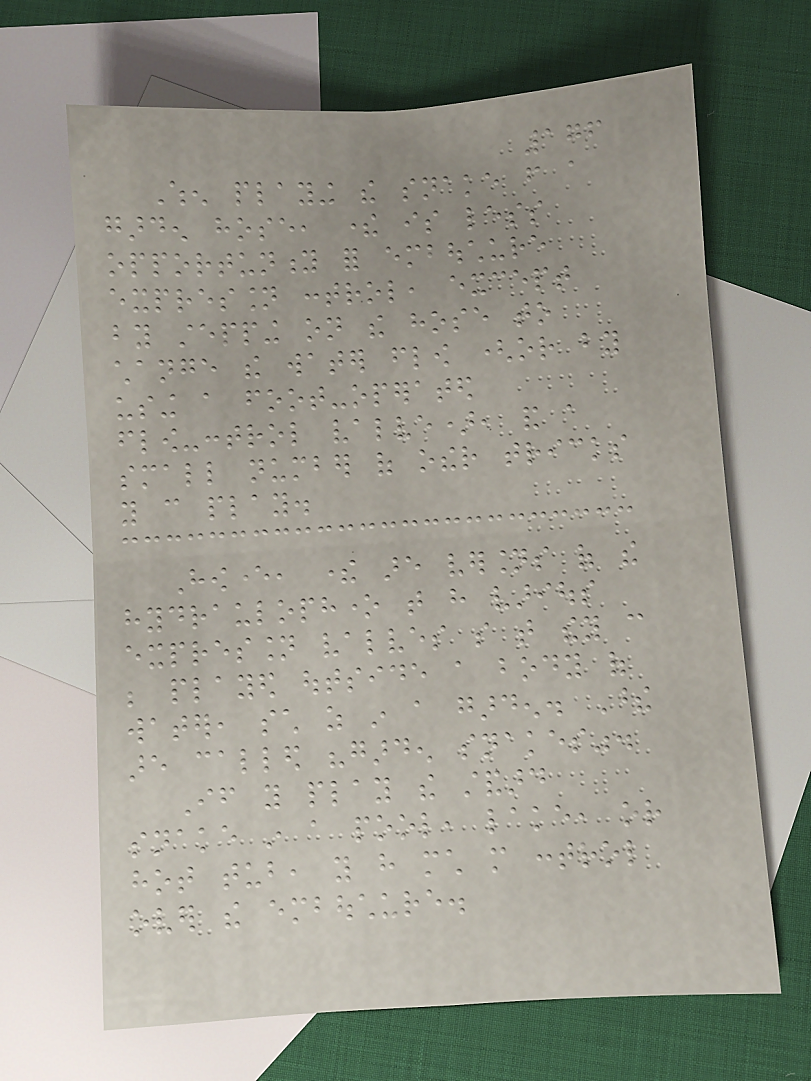176
When playing the snake from a
garden hose, there is less
opportunity for embouchure
expression control, except
by stepping on the hose to
change the water flow (or by
using a foot-operated
flow-control valve), and a
small number of other tricks
you can play.
However, there are versions of the
hydraulophone that have various
expression valves so that they can
be played outside a body of
water, such as in a garden. These
are called "garden snakes".
If you play the standard
snake in a pool, lake, or
hot tub, you have much more control
over the embouchure.
